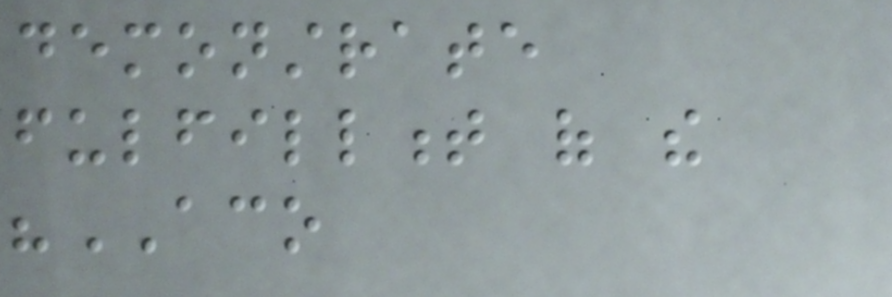demonstrate
fulfillment of the
"ACO
